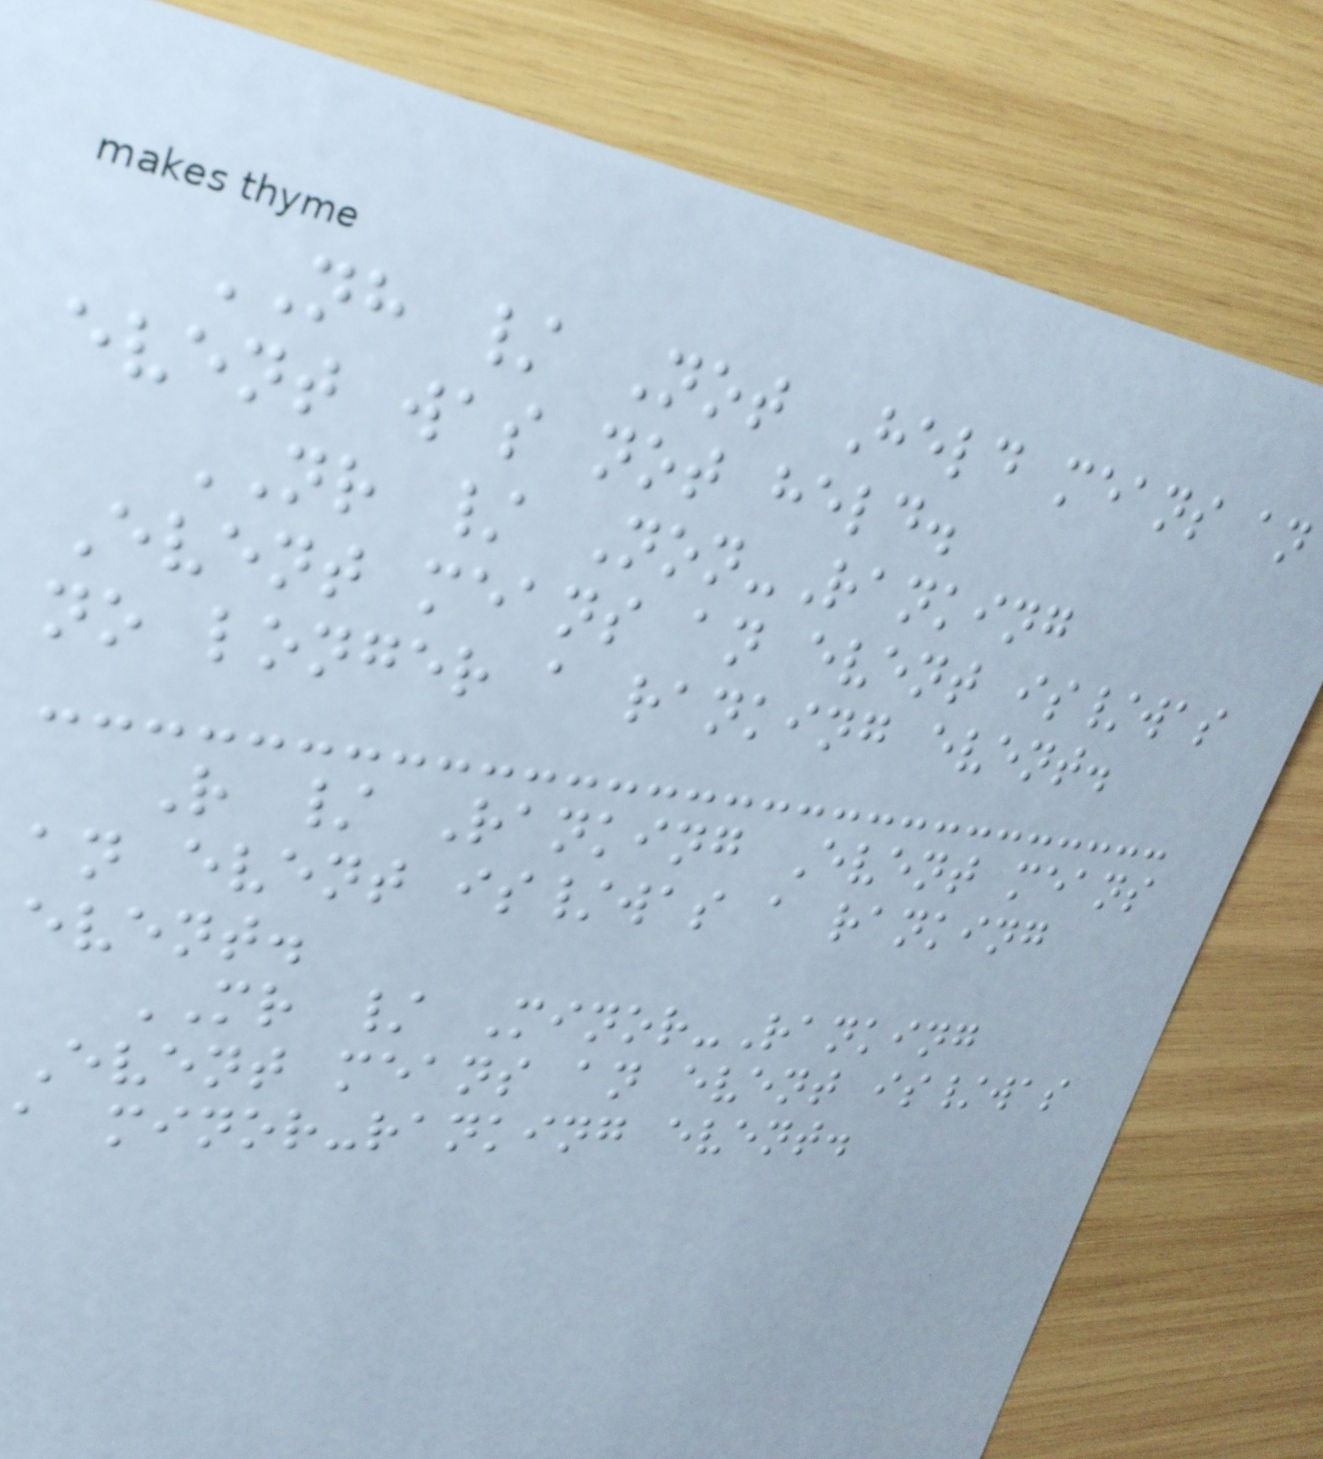NH / Not Held means an
event was not held.
NR / Non-Ranking
Event means an event is/was
no longer a ranking event.
R / Ranking Event means
an event is/was a ranking
event.
MR / Minor-Ranking
Event means an event is/was
a minor-ranking event.
